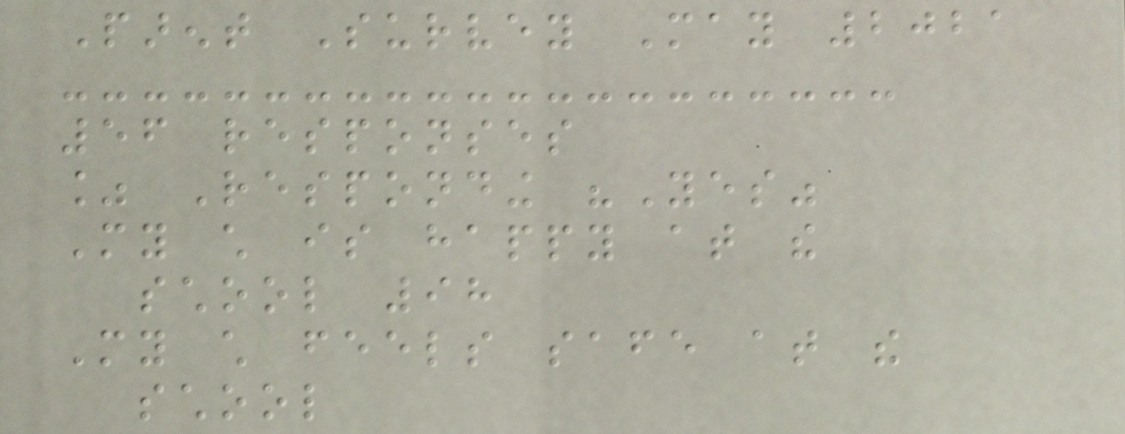Parent Survey May 2021
56 responses
% Responding "Yes"
My child is happy at the
school 98
My child feels safe at the
school
